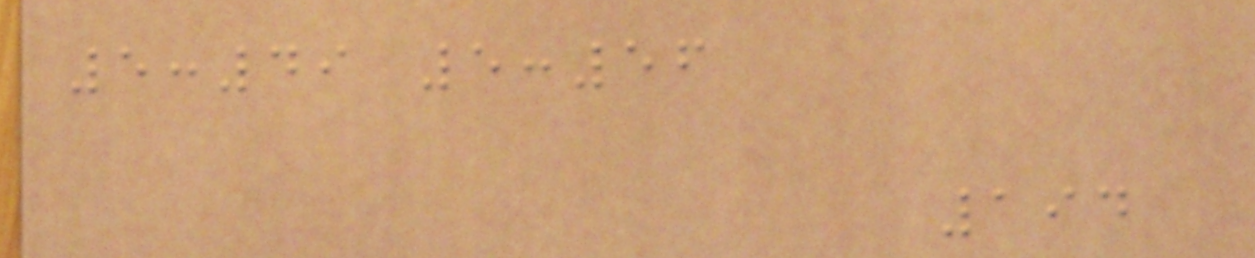5:49 5:56
194
